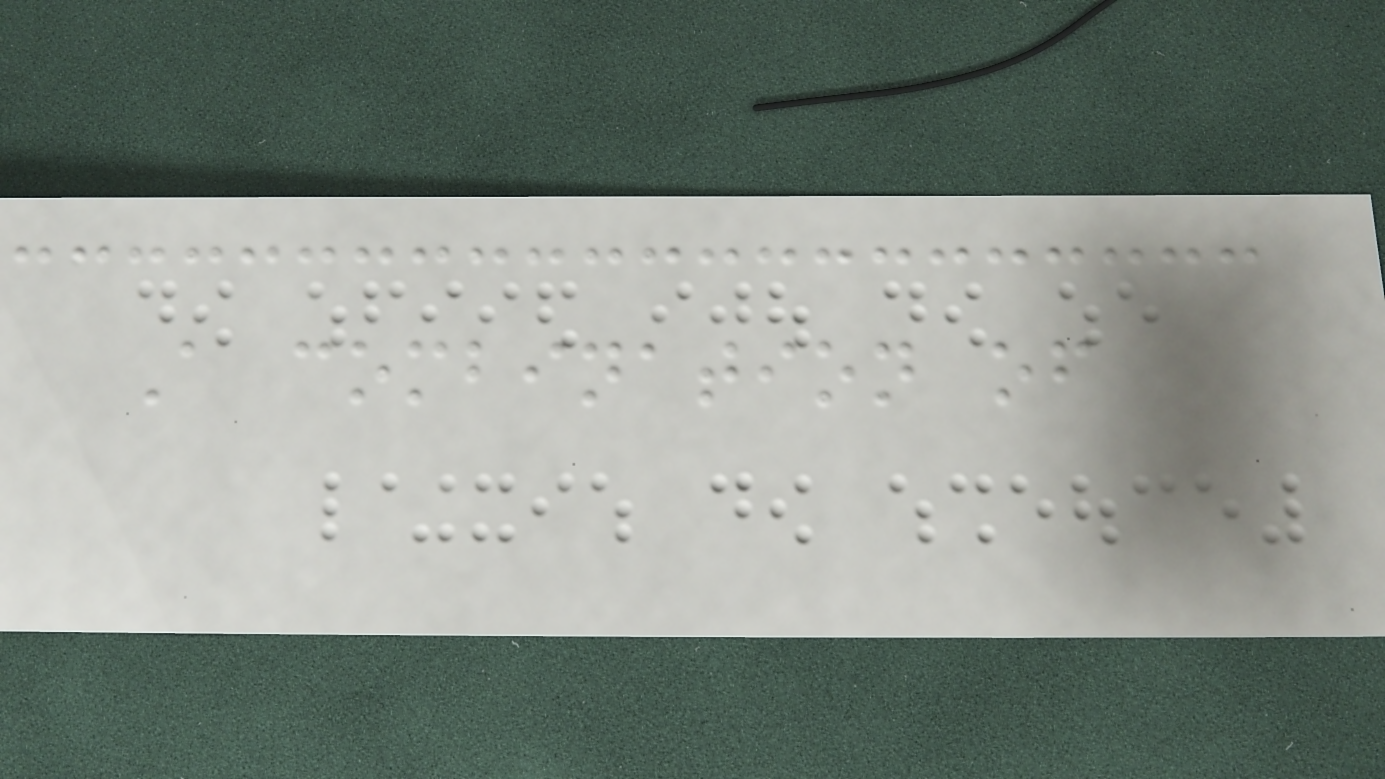A combination of
